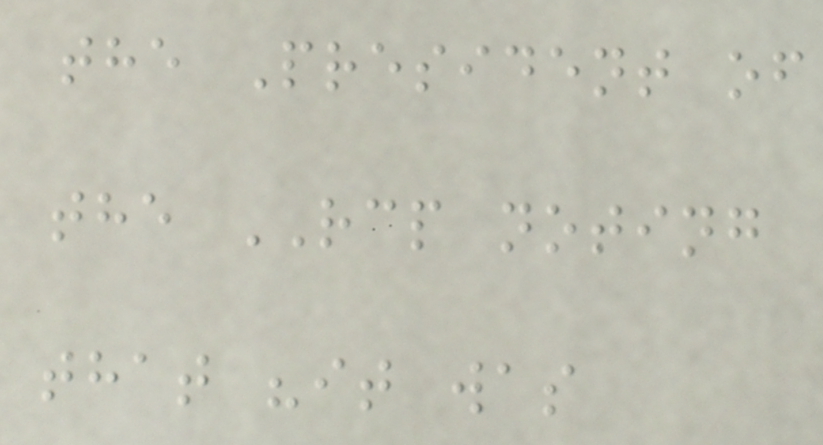the President of
the RCP noting
that "it was
